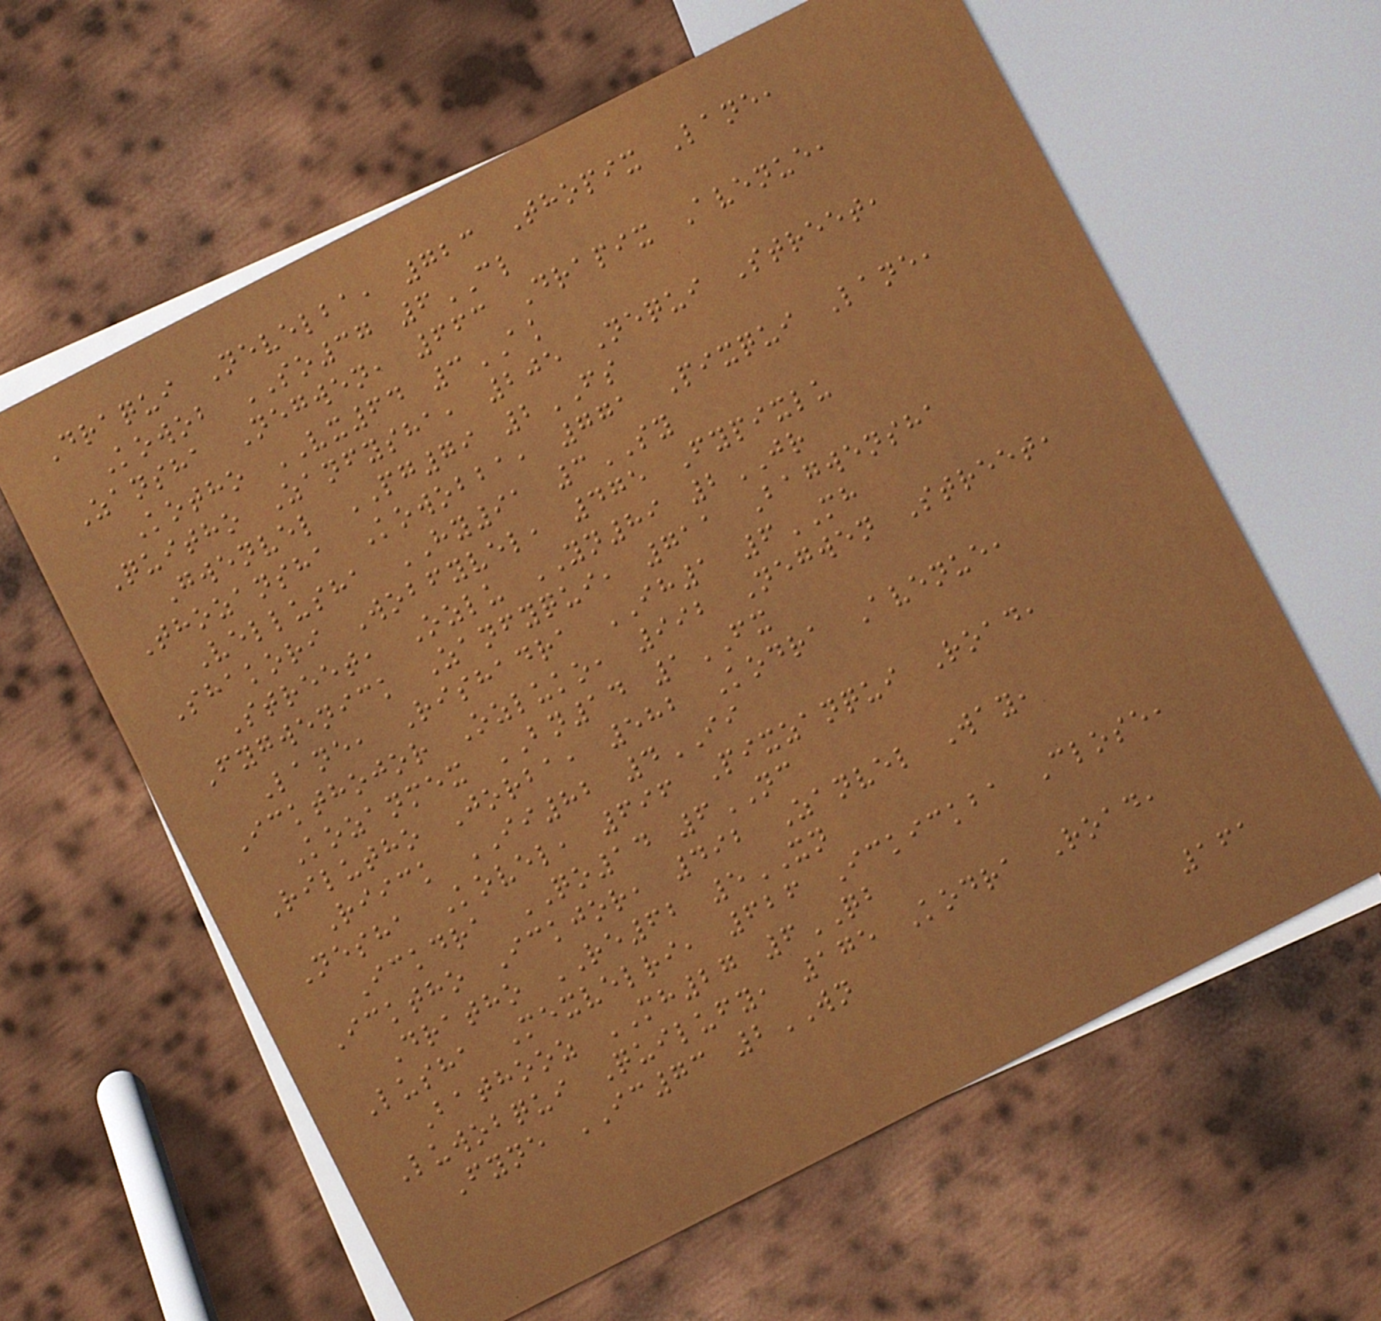Draqui Nevelba, 723 Thopix Lane,
Kowob SO37 6CL
Zansha Negwen, 663 Drapix Avenue,
Kotho VX64 3AK
Quitho Zanfysha, 205 Nequi Street,
Gwenvel PG79 2FS
Thozansha Kowobba, 771 Pixqui Lane,
Vellusha HY91 3SY
Shakori Wobfyvel, 475 Fypixlu
Street, Ozlu YN89 2JR
Fygwenick Zanfyqui, 711 Bagwensha
Lane, Rishadra IH1 6MH
Ickthojor Ozluko, 992 Negwen Street,
Kozanmex BN14 1FX
Rilutho Jorba, 582 Kodra Avenue,
Riick II82 4II
Nesha Kovel, 696 Pixzanqui Road,
Ickdra QO14 6NC
Icktho Ickjor, 492 Zanvel Way,
Dratho RE62 5XN
Lusha Mexvelri, 626 Ickickba Close,
Bathooz MH27 6QB
Luwobqui Quilufy, 175 Kodra Road,
Fyne IC73 2WN
161
